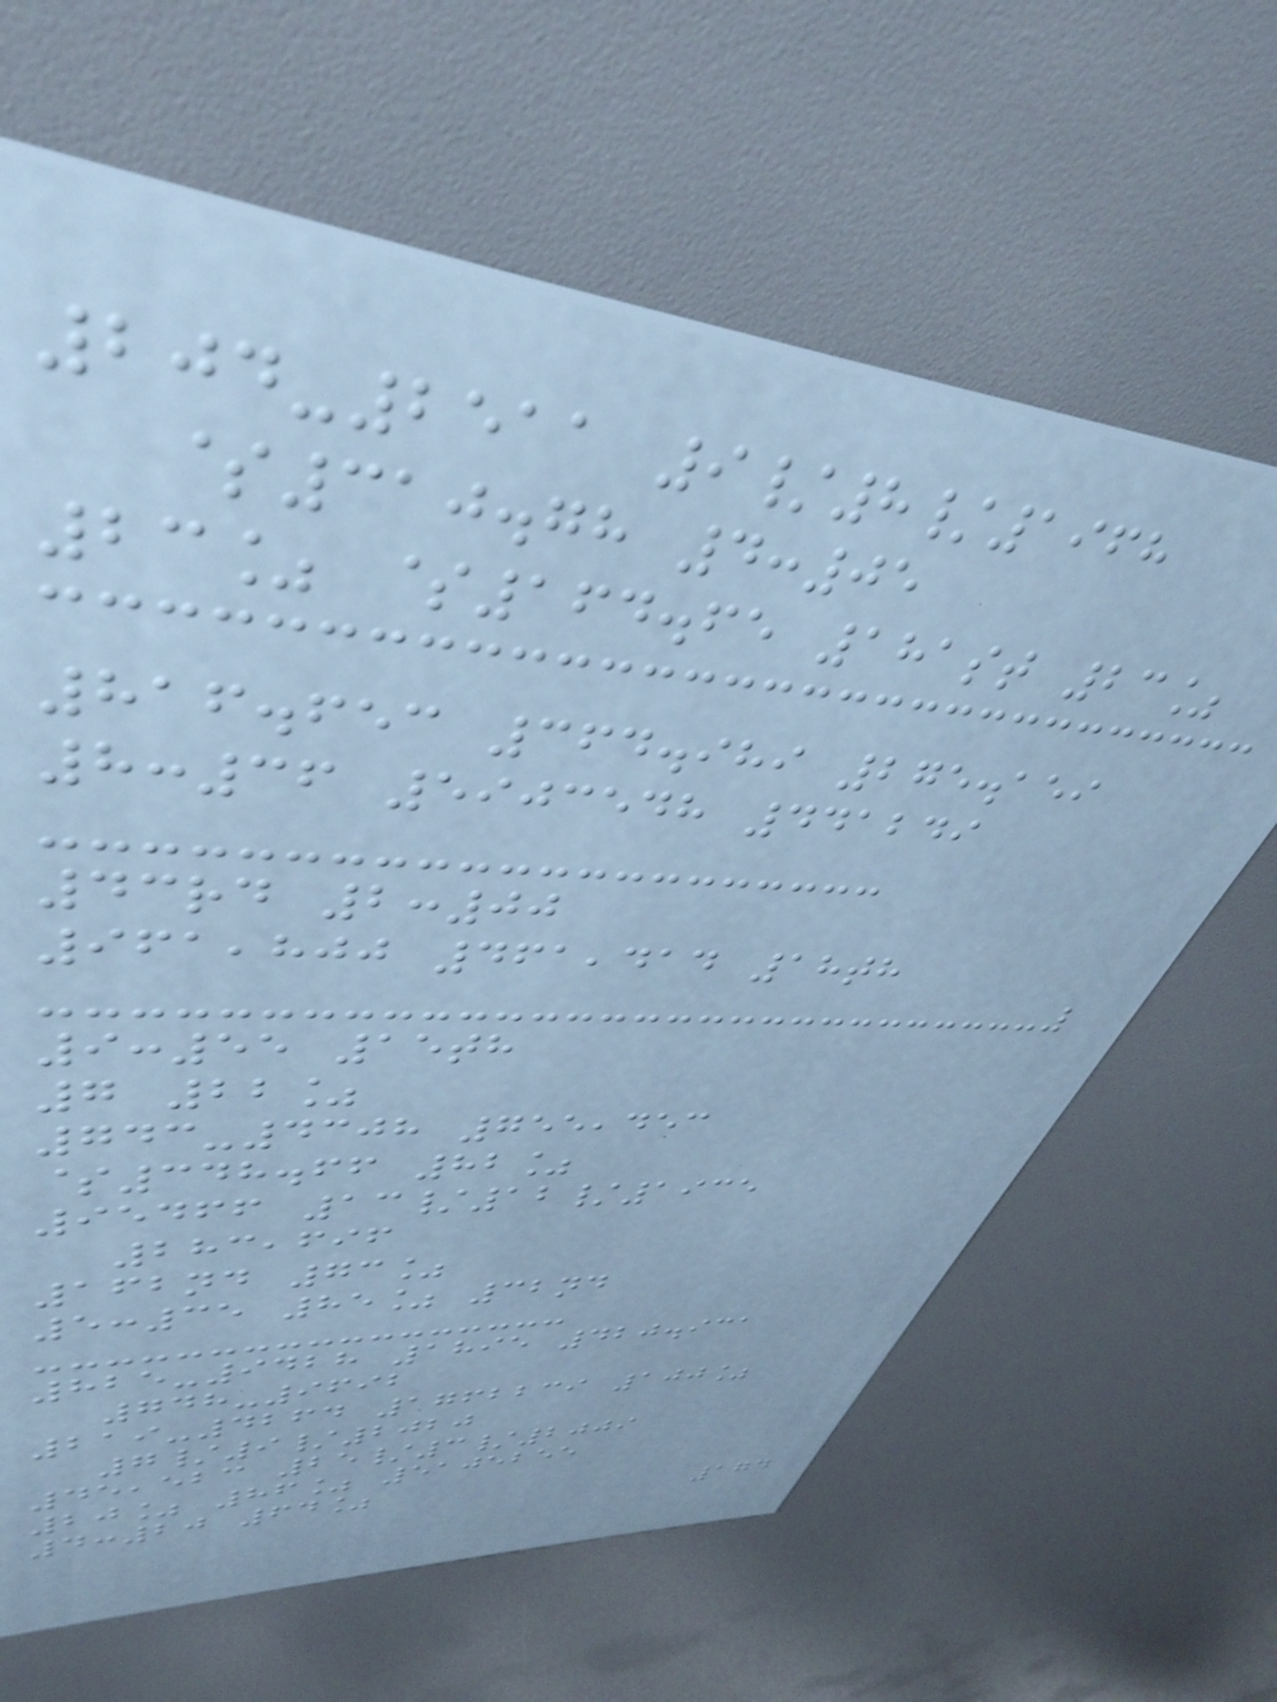204-2511 9/8/1968
$310.78 4:05
23% $164.65 181st 23%
816.653 364.989 275.159
8:36 5903548 441249
43rd 2:00
961,800 461,414 18th
9:55 15th
7 22%
743-4308 755,453
$348.66 82%
95466 13/12/1935
283,696
162nd 73%
5:35 85% 32nd
825-9428 1895 420.931
748-9692
219-4264 1762239 100%
7/9/2020
45,523 25/3/2009
20% 86% 5105255
4:20 64%
174
